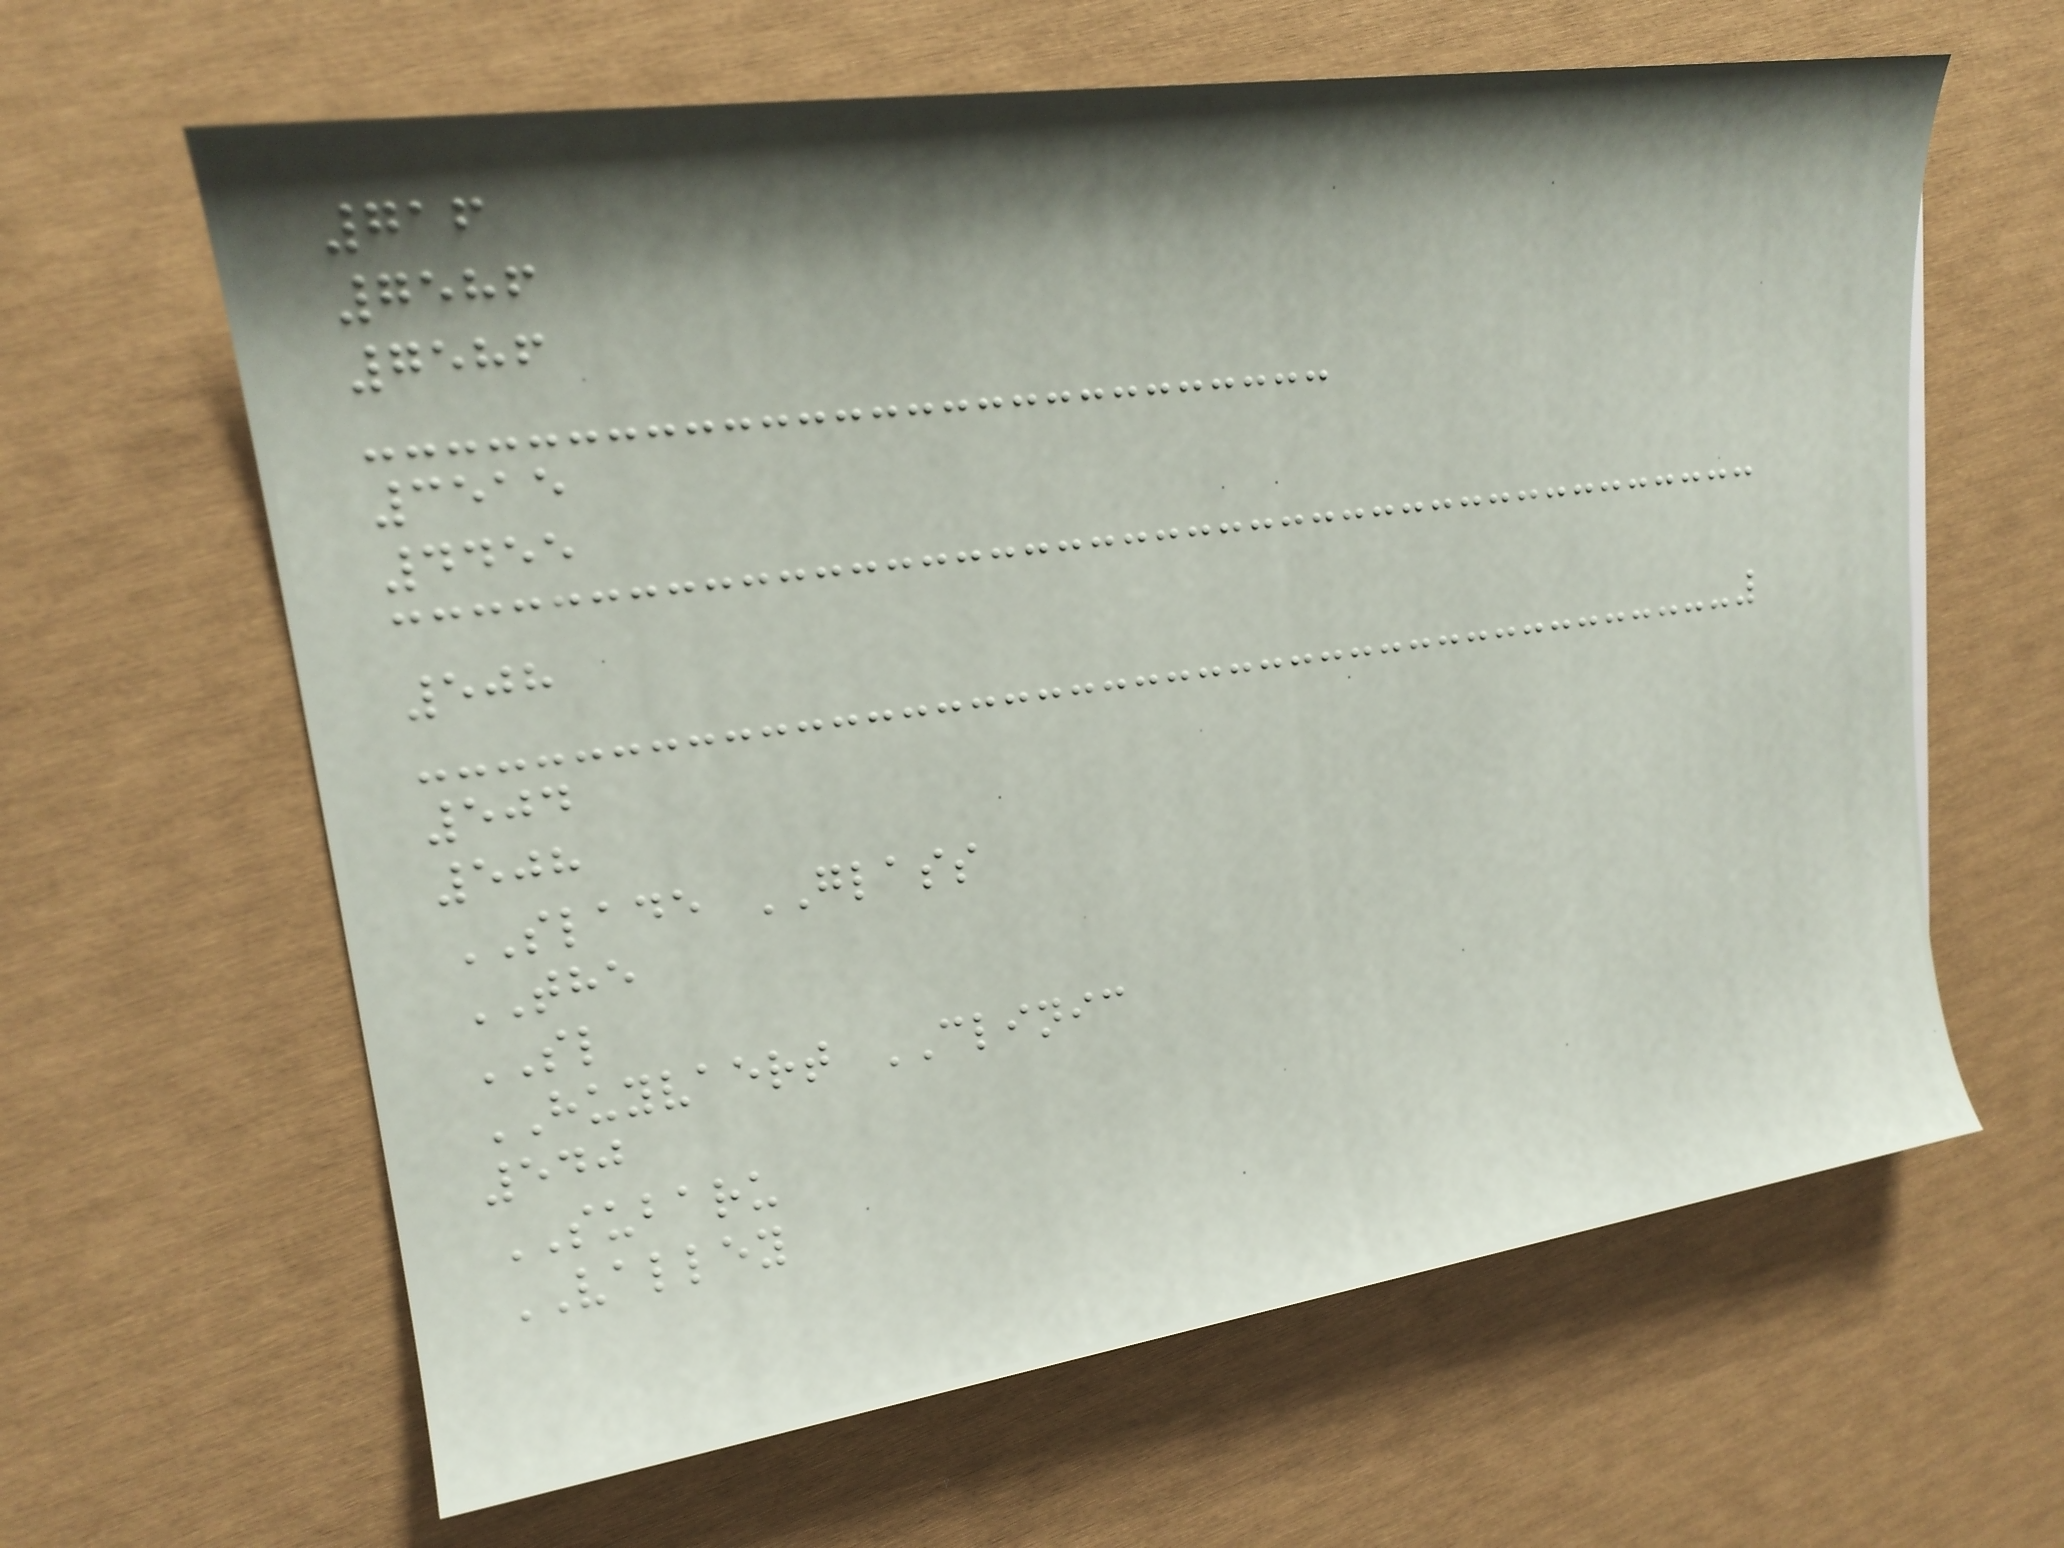716
7586
7586
3515
4455
508
504
508
SLADE GLASS
THE
SL
HUYVAERT CLINIC
540
SUBARU
VALLEY
